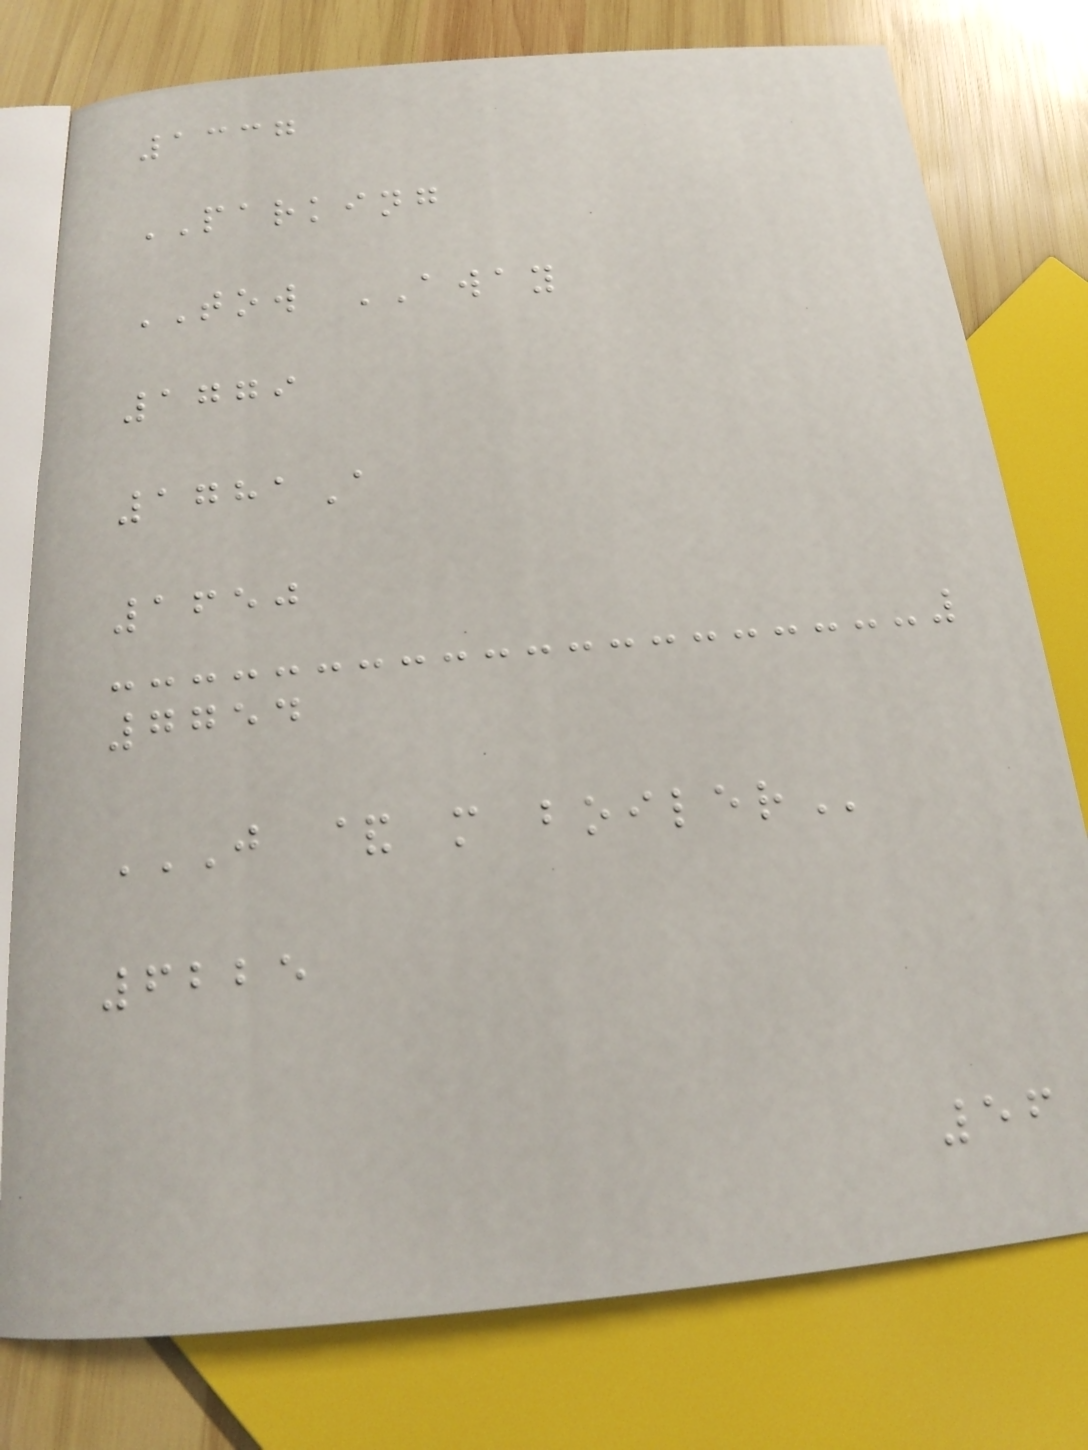1337
PARKING
TOW AWAY
1779
1781A
1650
7754
J & M BOILER
6225
56
